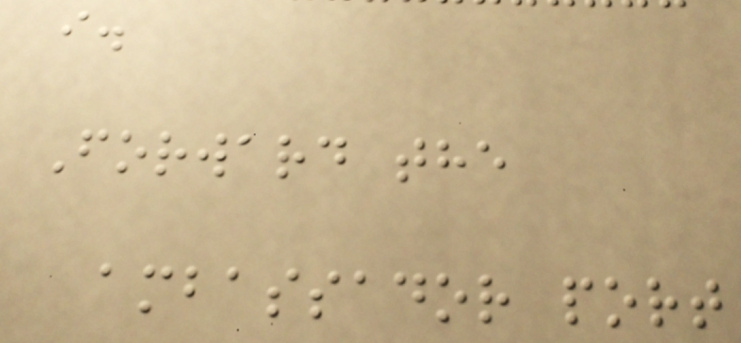i.
Forward the
ambassador port
